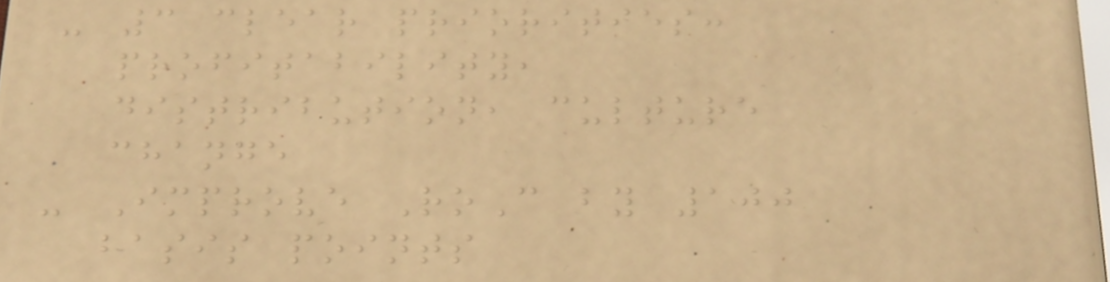- 3 clear priorities:
profitability,
distribution, culture
change
- Improve RoC by 100
basis points
